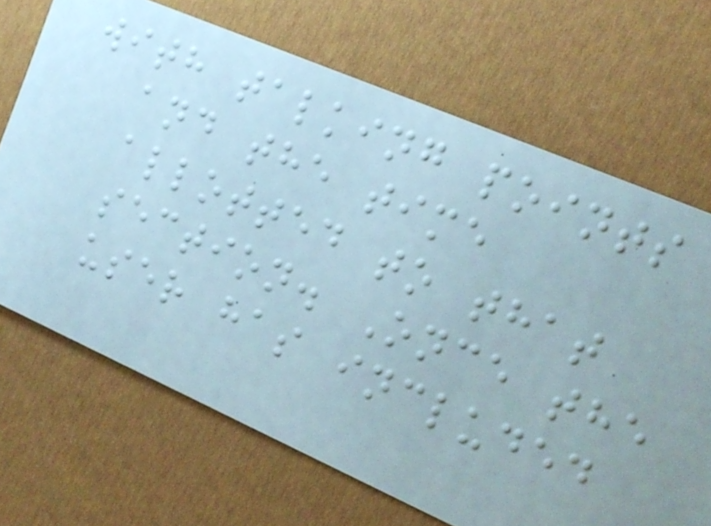with talking points
and the time
allotted to that
section. Once the
user has included
